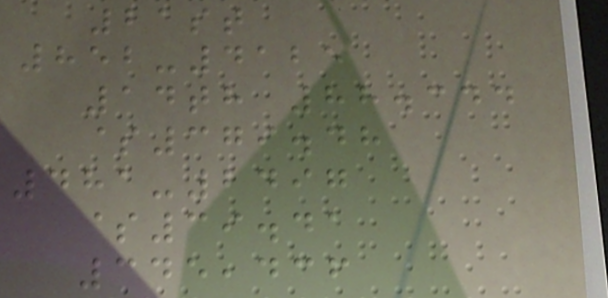21st
852-4125
14th 88.344
$379.48
481-2497
$39.41
345,436
